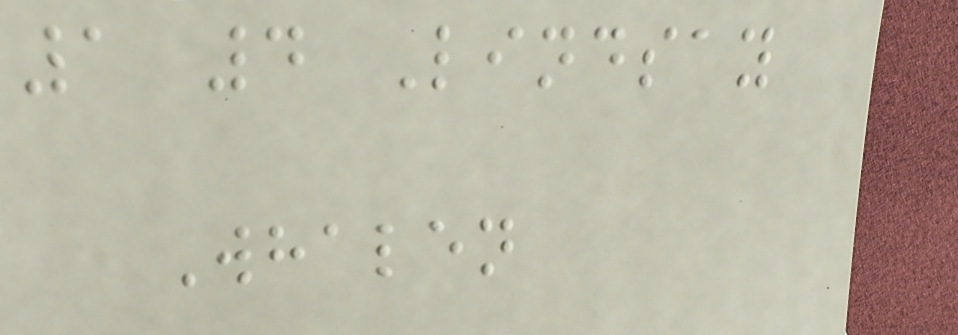1 4 Lindsay
Whalen
